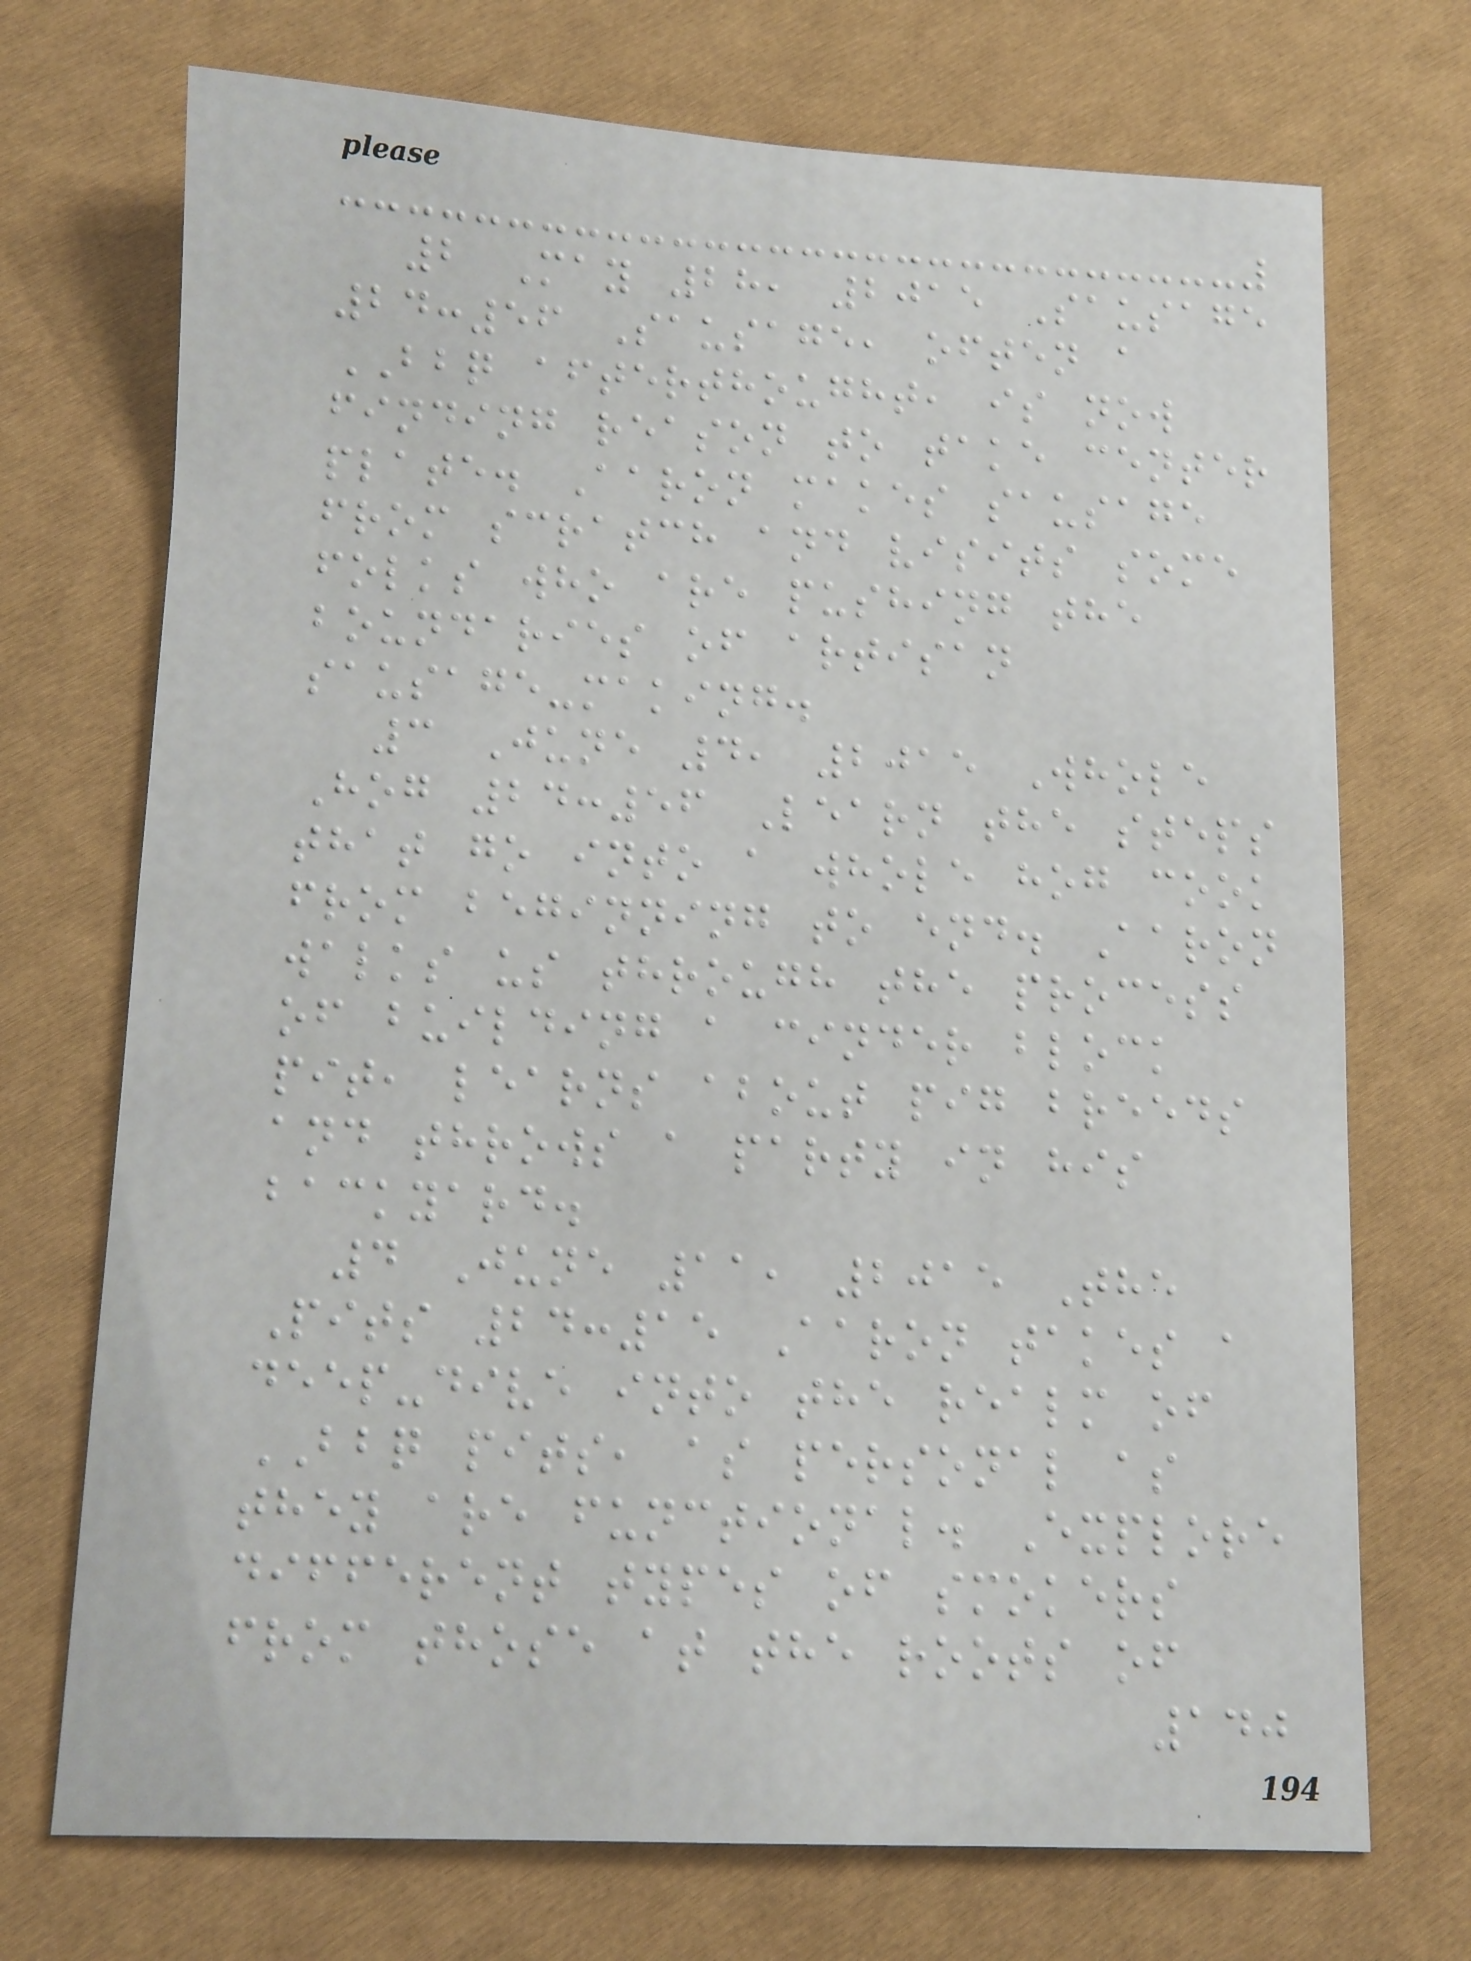2 May 28, 2015 Sausage
24:56 Sausage, often a
BBQ afterthought, is now
finding reason to take center
plate. Aaron makes sausage
from scratch and visits some
folks who are pushing the
boundaries of artisan
sausage-making.
3 June 4, 2015 Whole
Hog 24:56 Learn the steps
that go into a whole hog cook
from beginning to end. Aaron
walks us through the process
of building a cinder block
pit, learns about pig breeds
and throws a party in his
backyard.
4 June 11, 2015 The
Pits 24:15 Aaron takes a
deep-dive into the realm of
BBQ pits, as personal as
they are functional. Explore
different types of smokers
from those at the roots of
140
